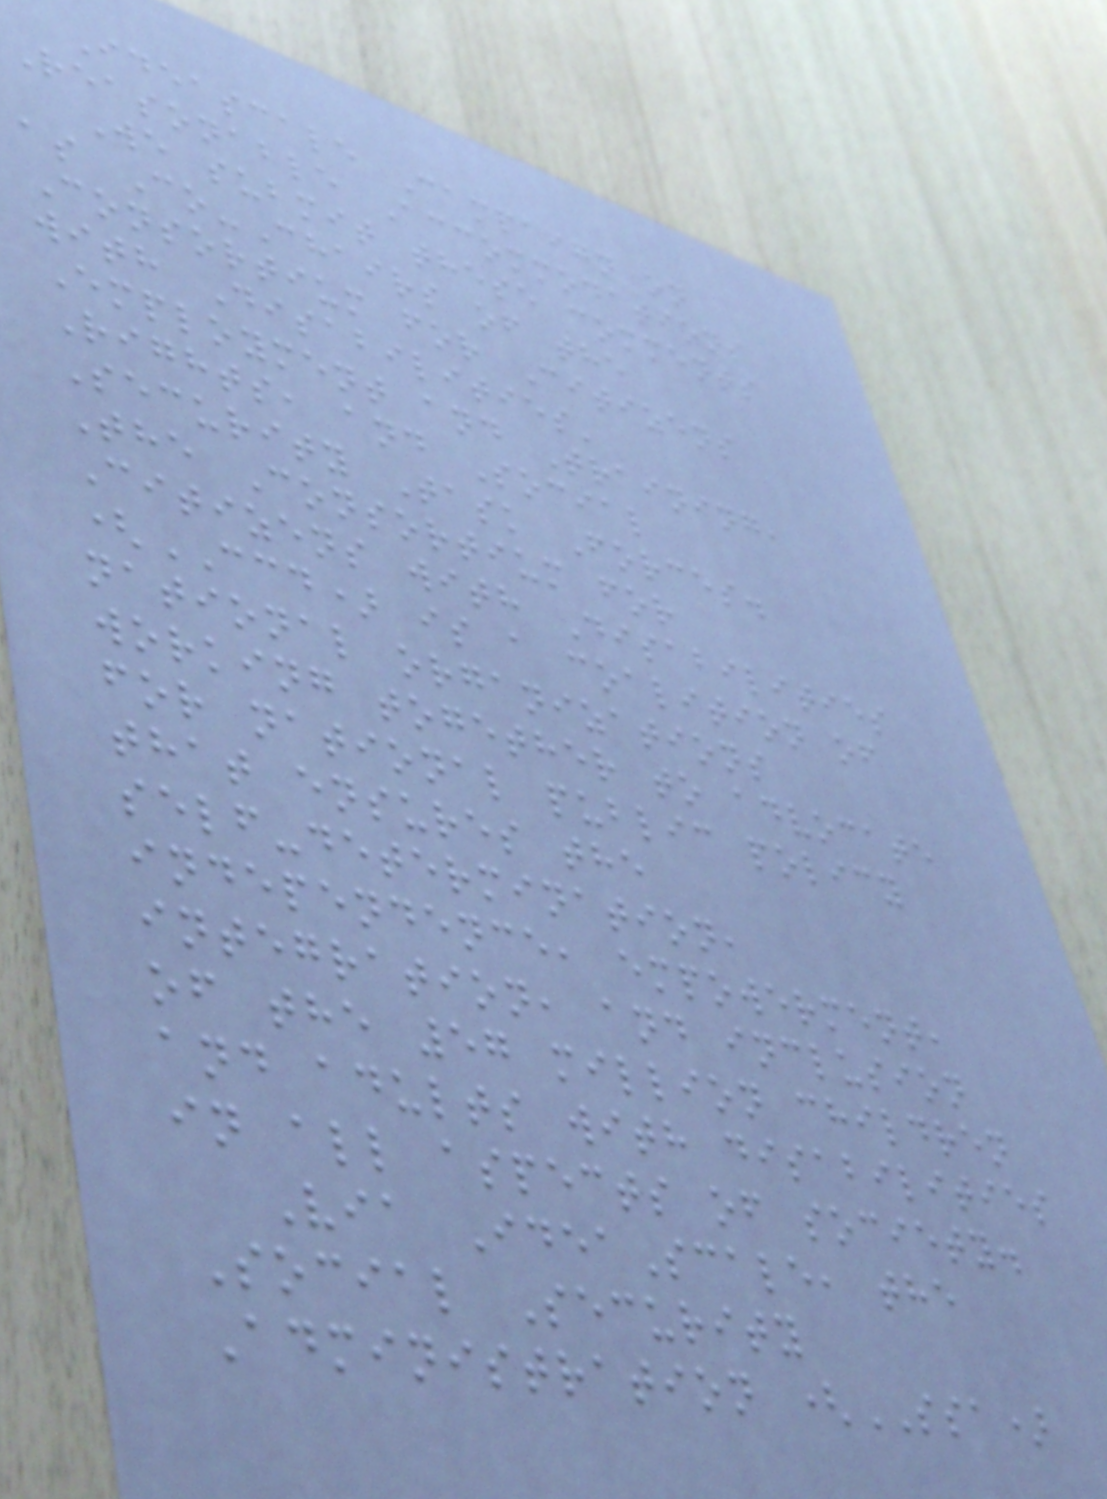Ideascale Campaign on
Reasonable Accommodations
We submit these comments
as Co-Chairs of the
Consortium for Citizens
with Disabilities'
Employment and Training,
Rights, and Social
Security Task Forces.
The Consortium for
Citizens with Disabilities
(CCD) is a coalition of
national organizations
working together to advocate
for national public policy
that ensures the
self-determination,
independence, empowerment,
integration, and inclusion
of the 57 million children
and adults with disabilities
in all aspects of society.
Via IdeaScale, the
Social Security
Administration (SSA)
